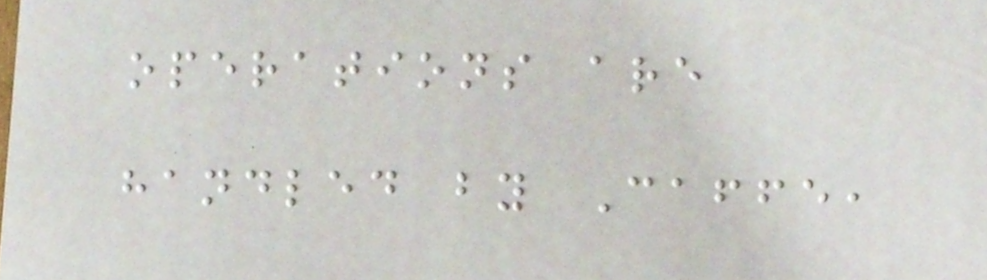operations are
handled by Caffe,
